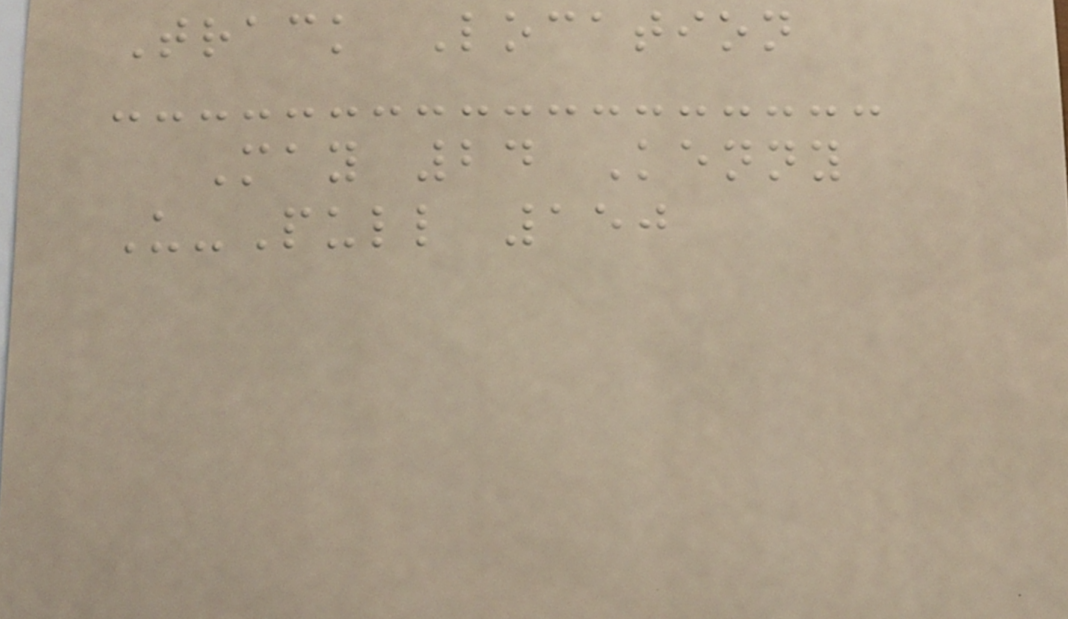Track Location
May 24 Kenny
U-Pull 150
